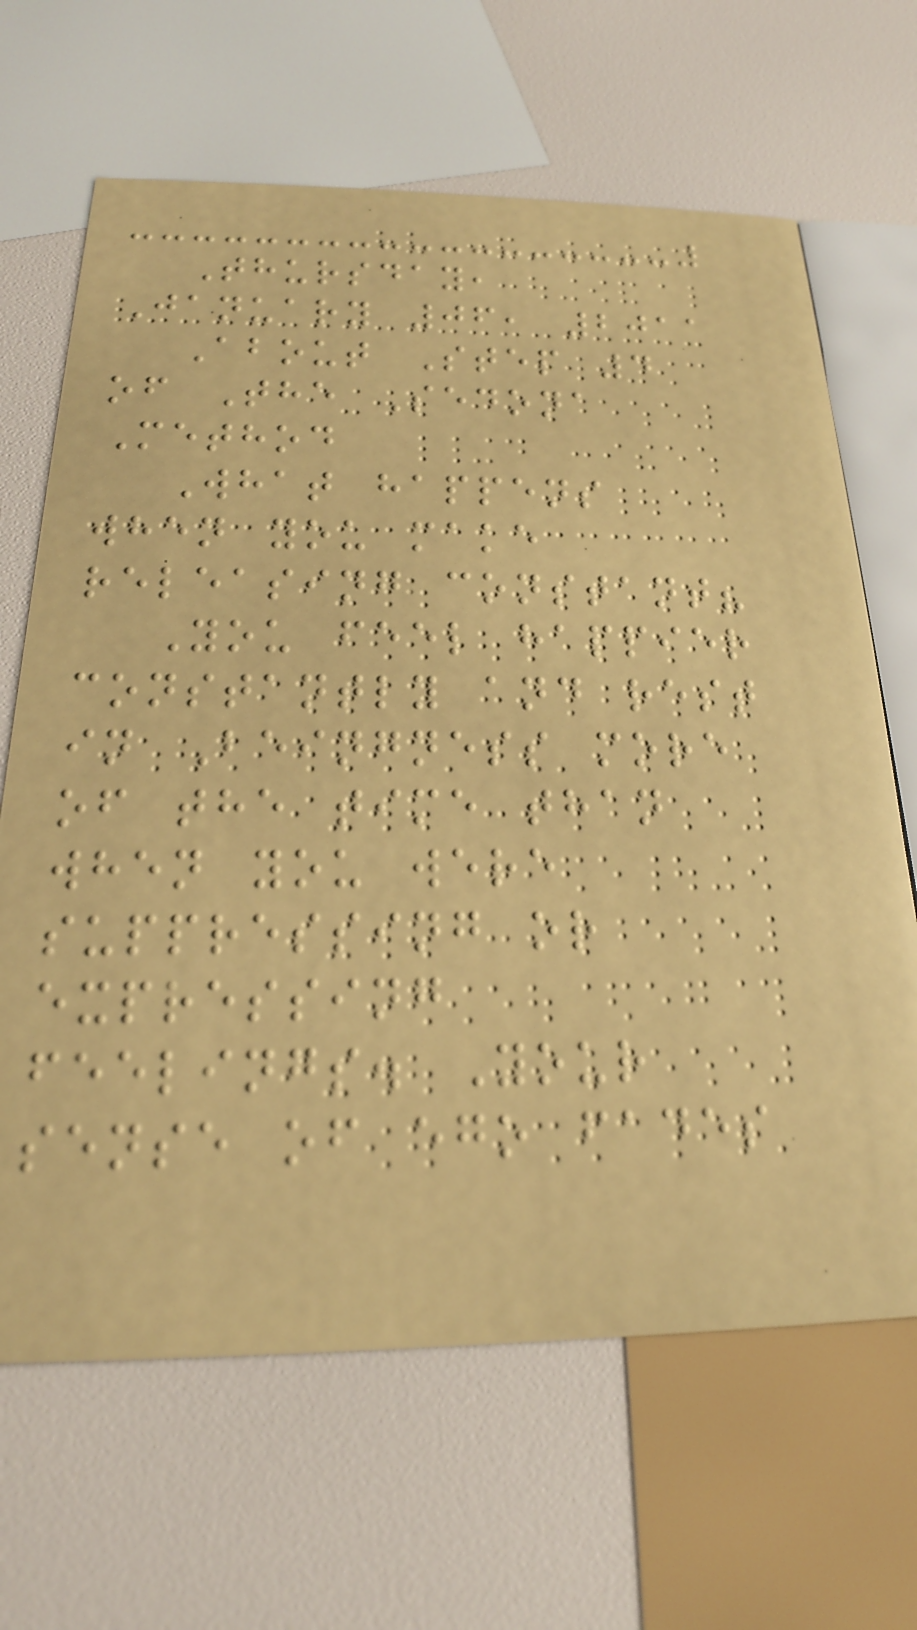Thursday,
January 06, 2011
About Step 4
of The Sedona
Method
What happens
when you make
releasing constant?
You feel happier
constantly and rest
in Beingness more
of the time than
when you were
suppressing or
expressing
feelings. Your
sense of ego fades
